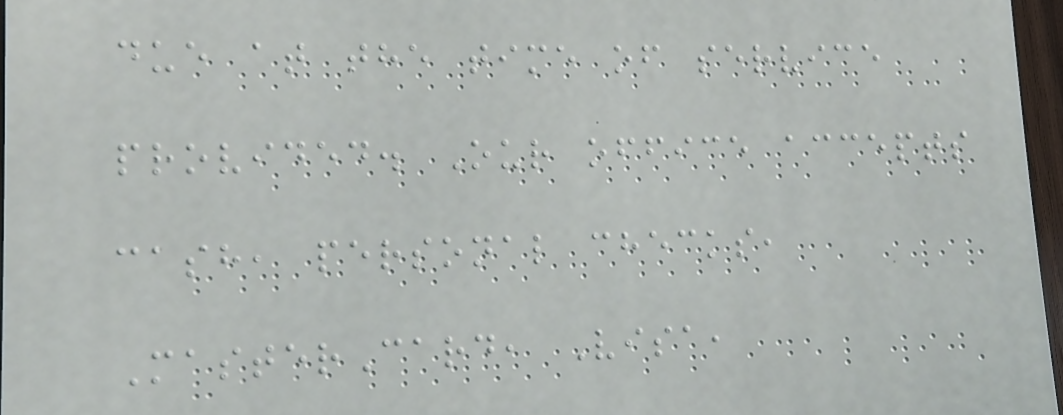due at the time of service
provided. Our office accepts
cash, personal checks,
MasterCard, Visa,
